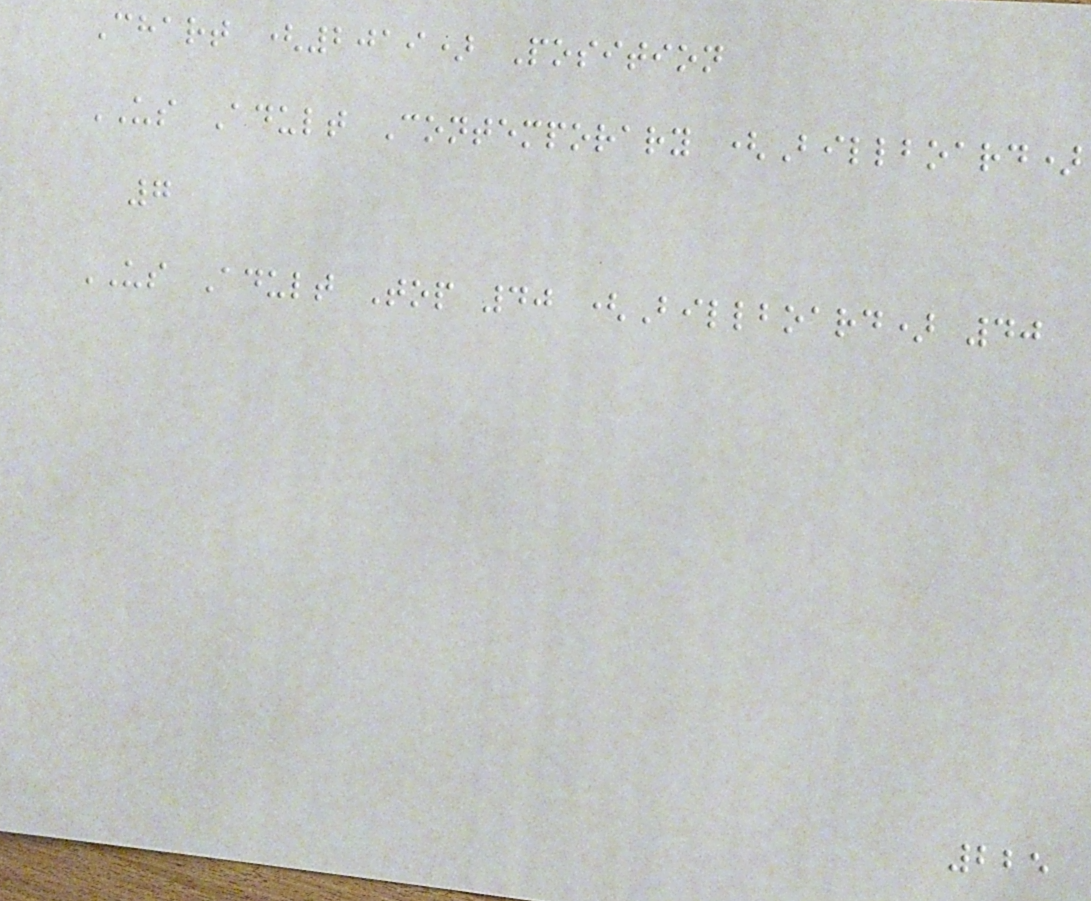Chart (2019) Position
US Adult Contemporary (Billboard)
7
US Adult Top 40 (Billboard) 40
225
